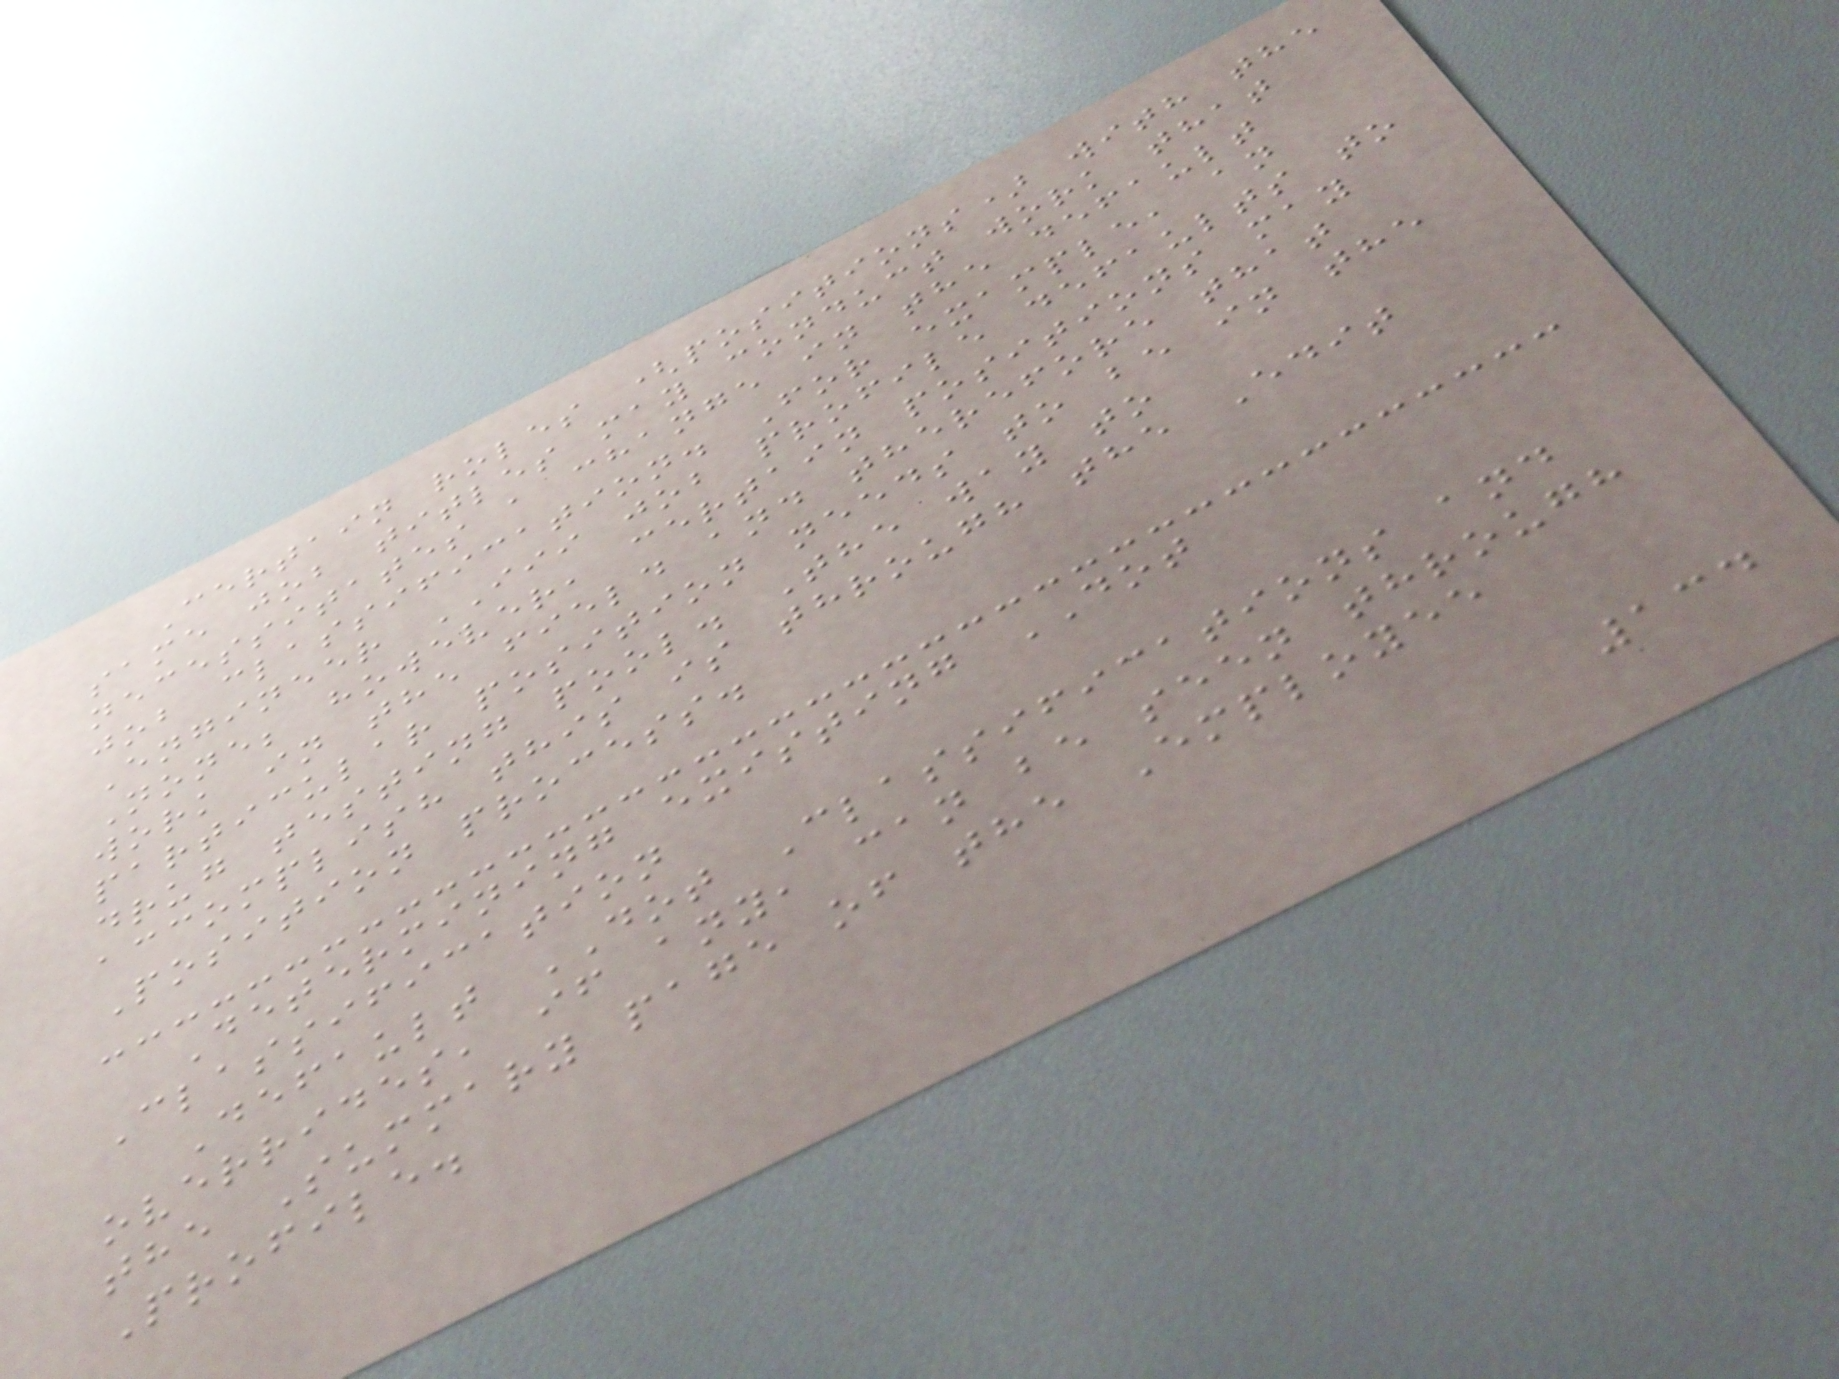Certain roles (positions) with the
same job titles may conduct work that
necessitates a change in the default
job classification. For example, an
Engineer III job profile defaults to
None; however, certain positions may
work in the field and therefore that
particular position needs to be in the
drug testing pool. The way to
accomplish this is through the Edit
Position process.
Determining existing DOT
Classification
Default DOT Classifications and
overrides, if any, can be seen through
the Summary page of the Employee
Profile.
134
